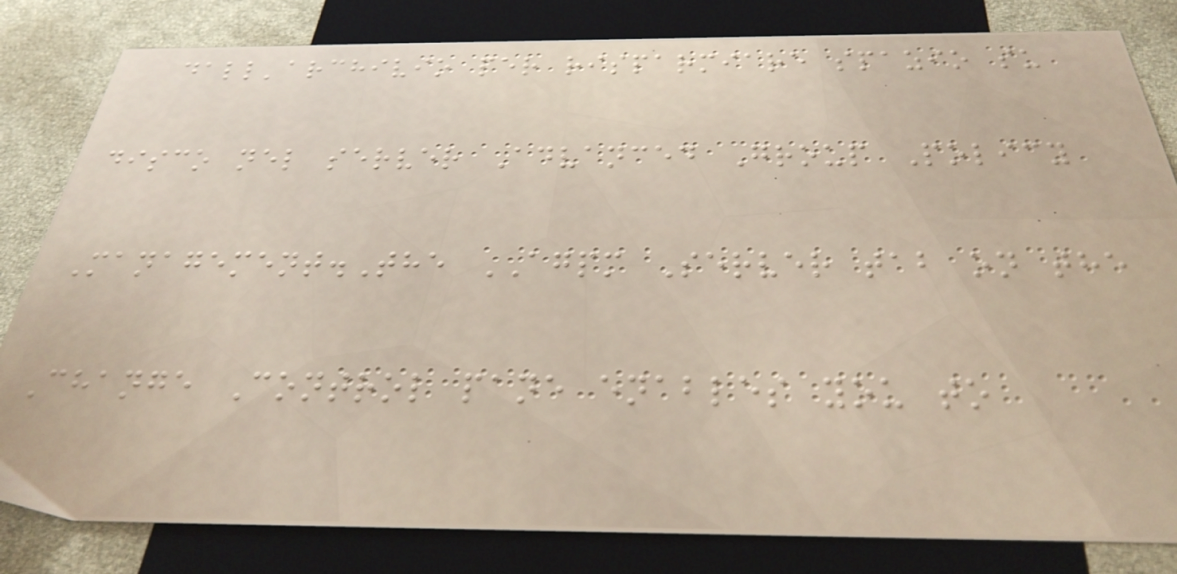dall'archivio per risparmiare spazio su
disco nel server Advanced Group Policy
Management.The AGPM Server tab on the
Change Control pane enables you to
